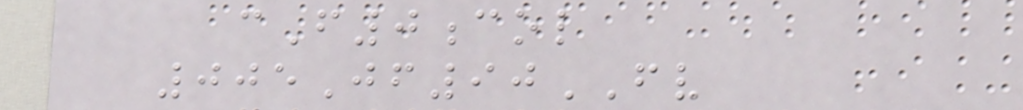cF0col
005Jf90FV
